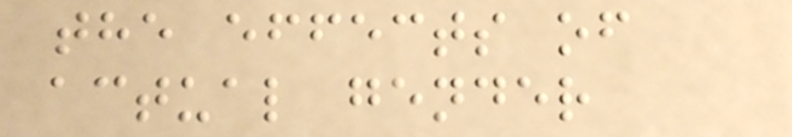the effects of
actual gender
